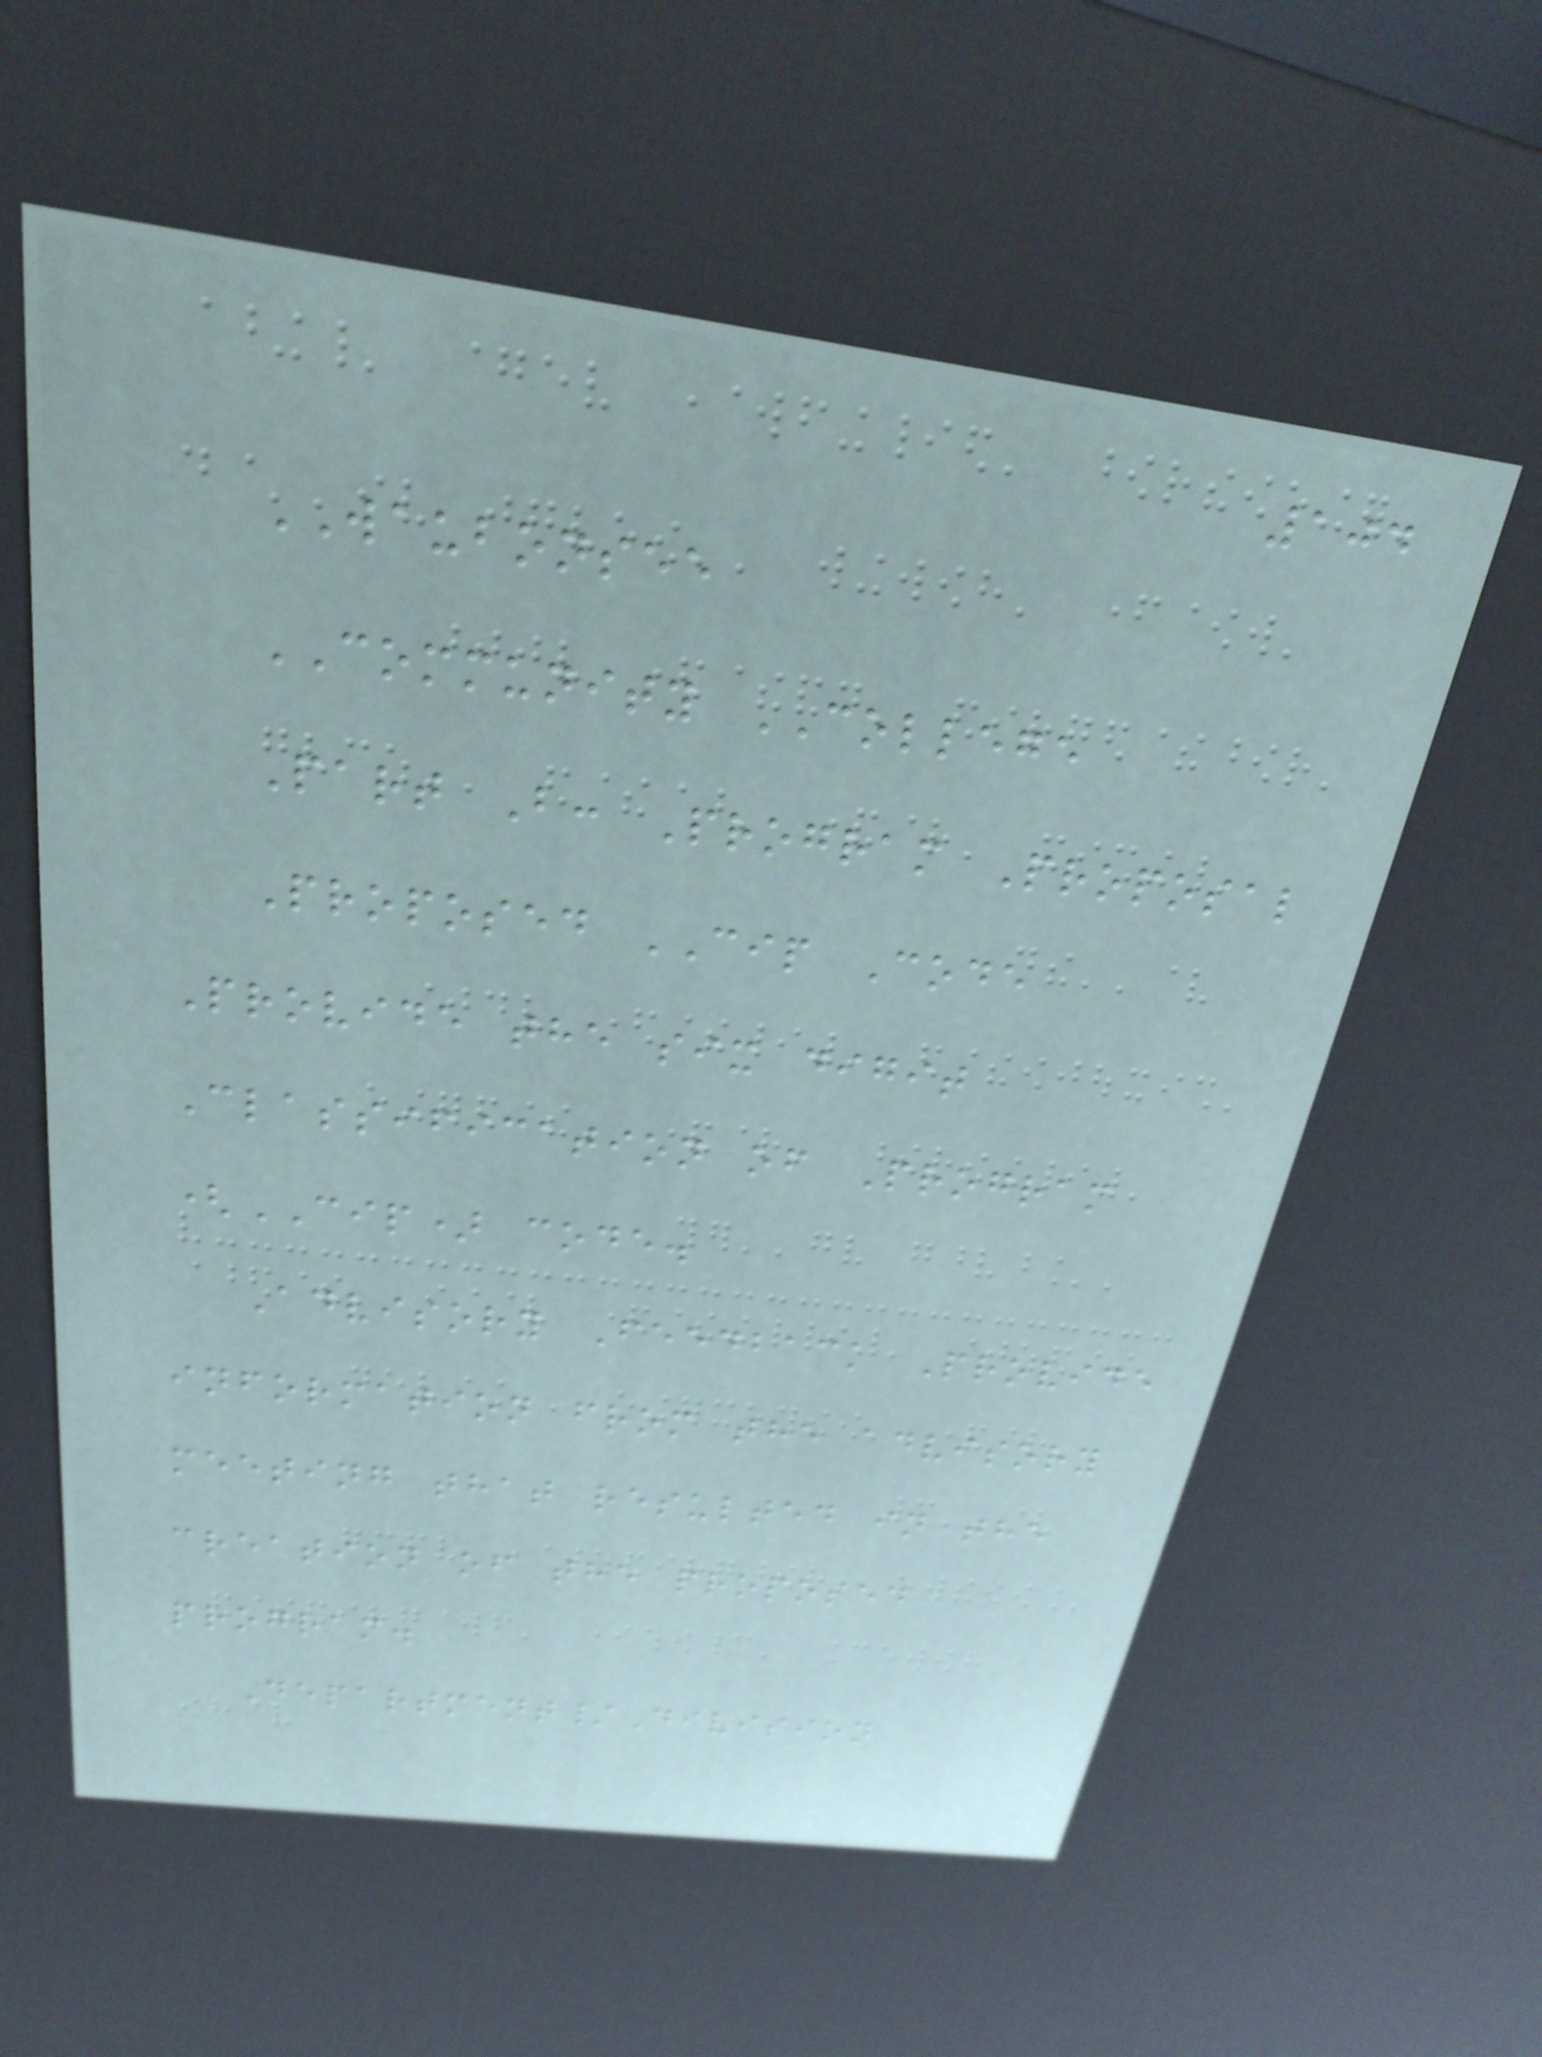104
WAUBONSEE
COMMUNITY COLLEGE
Part B: Program Proposal
Proposed CIP Code
Provide the six digit
Classification of Program
(CIP) code.
Advisory Feedback Provide
information from the advisory
meeting that resulted in the
creation of the proposed
program.
Department/Division
